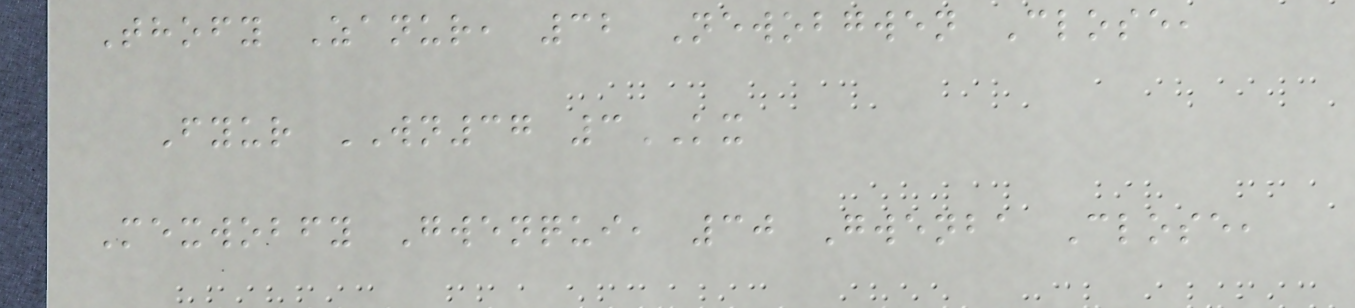Thofy Zanur, 32 Newobgwen Close,
Fyur WN37 3KX
Mexwobfy Gwenqui, 30 Gwenba Close,
